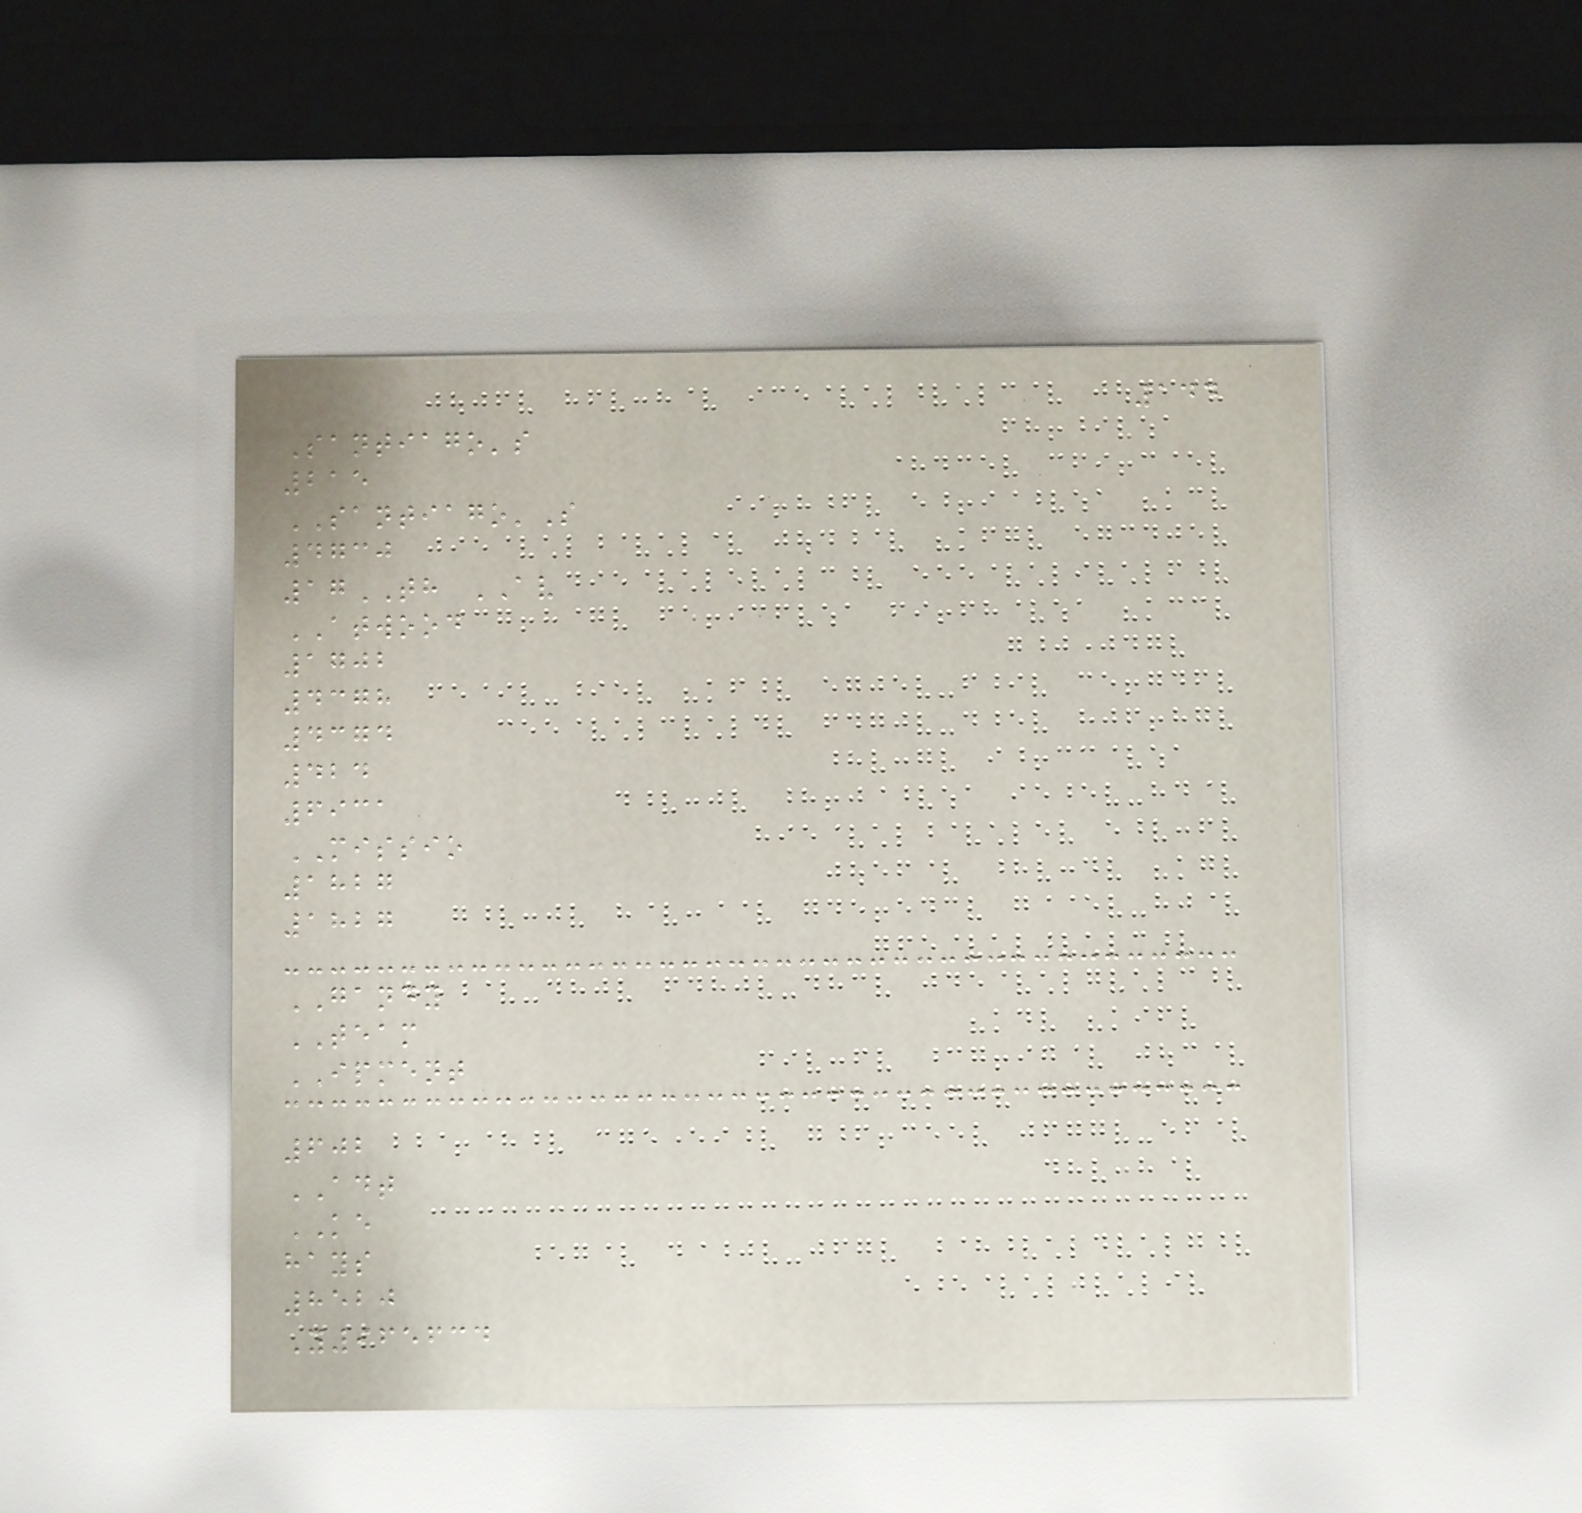144
Santiago's
215
SANTIAGO'S
4730
17TH AV
ATWOOD
1702
4378
4374
424
6931
MISSIO
1827
1827
GANDY
TEAM
IPMENT
602
ADT
KE
hays
8520
Y965634
